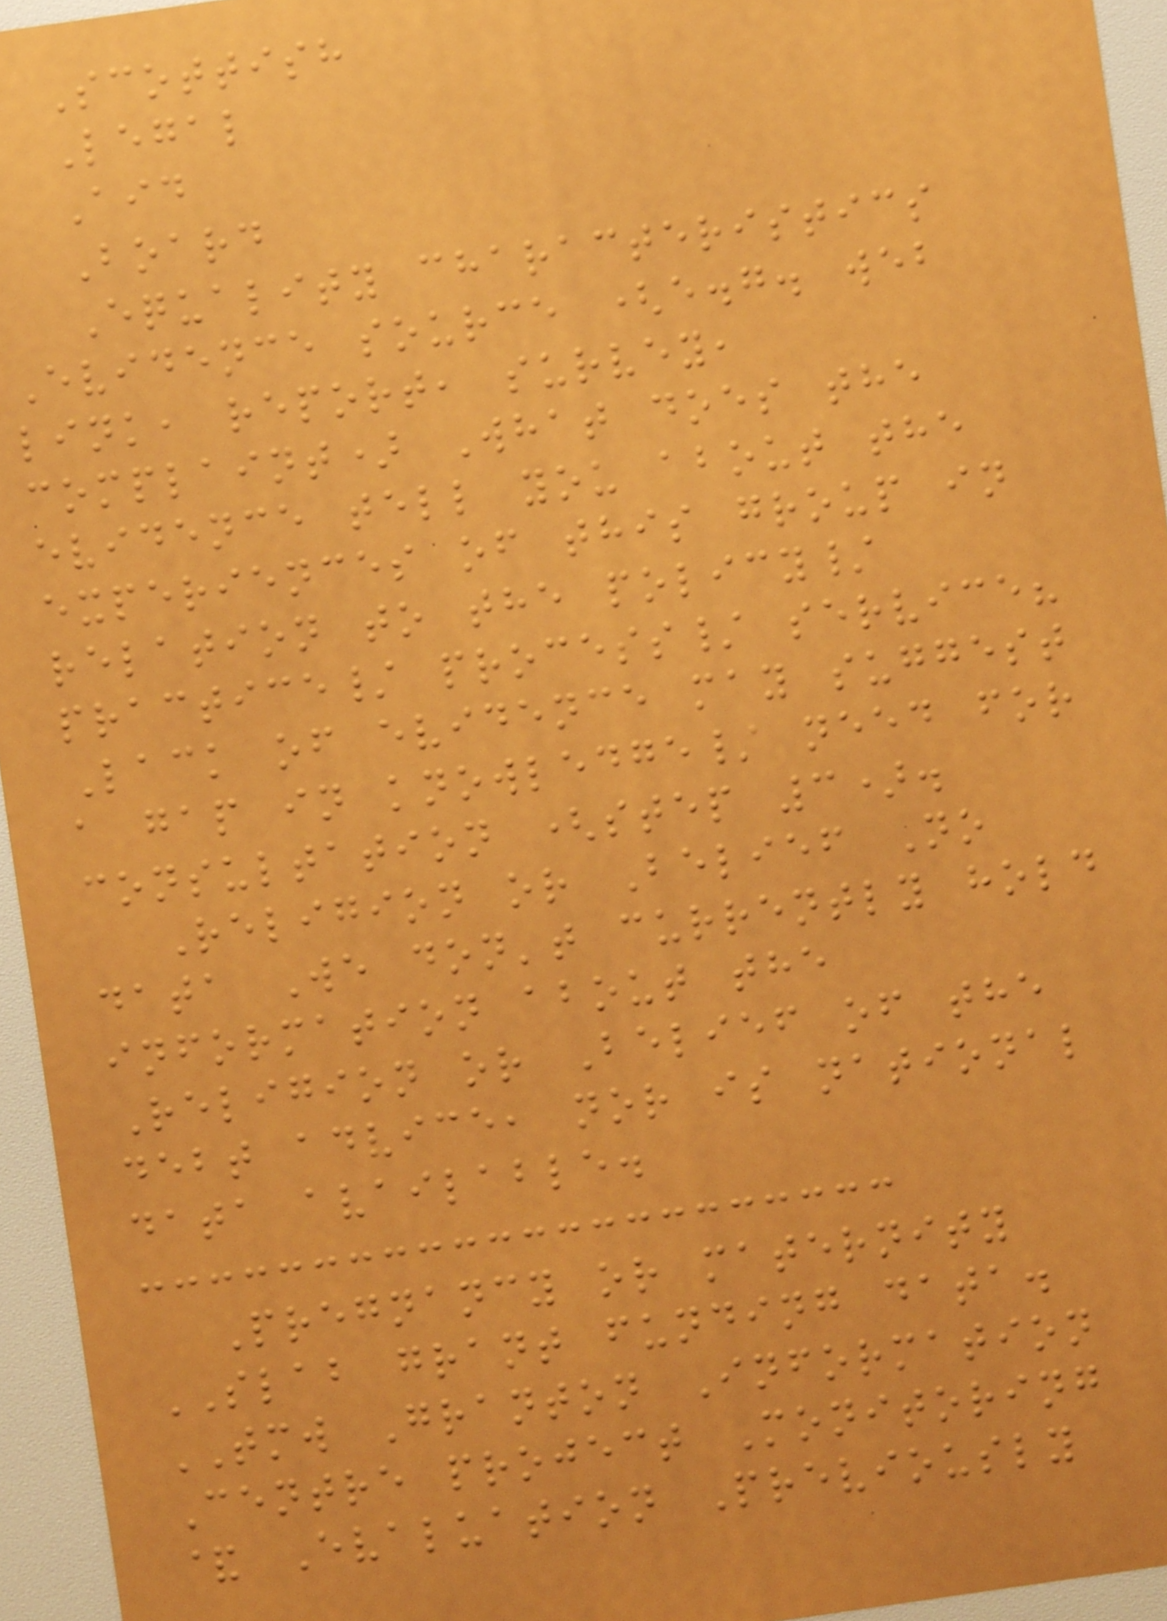Scottish
Legal
Aid
Board
Equality characteristics
Evidence source (e.g. web
link, report, survey,
complaint) What does the
evidence tell you about the
experiences of this group in
relation to the policy/
practice/ process/ service?
Lack of evidence may suggest
a gap in knowledge/ need for
consultation (step 3).
Religion or Belief No
data We don't currently hold
information about the
Religion or Belief of the
debt advice, nor is national
data available.
Pregnancy or maternity
SLAB grant funding data.
TMW Granton Information
Centre project Monitoring
& Evaluation Previously
